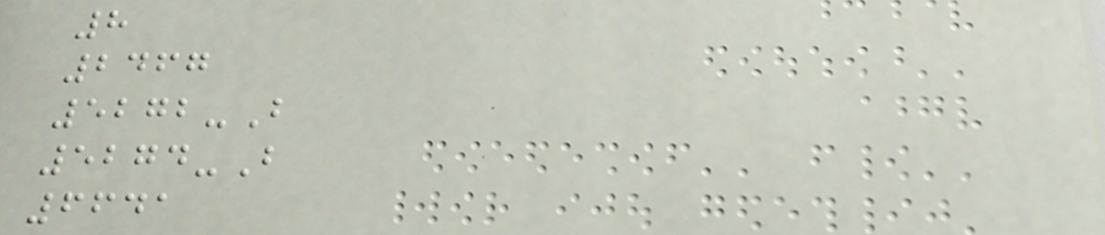8
2467
5272-B
5274-B
6641
